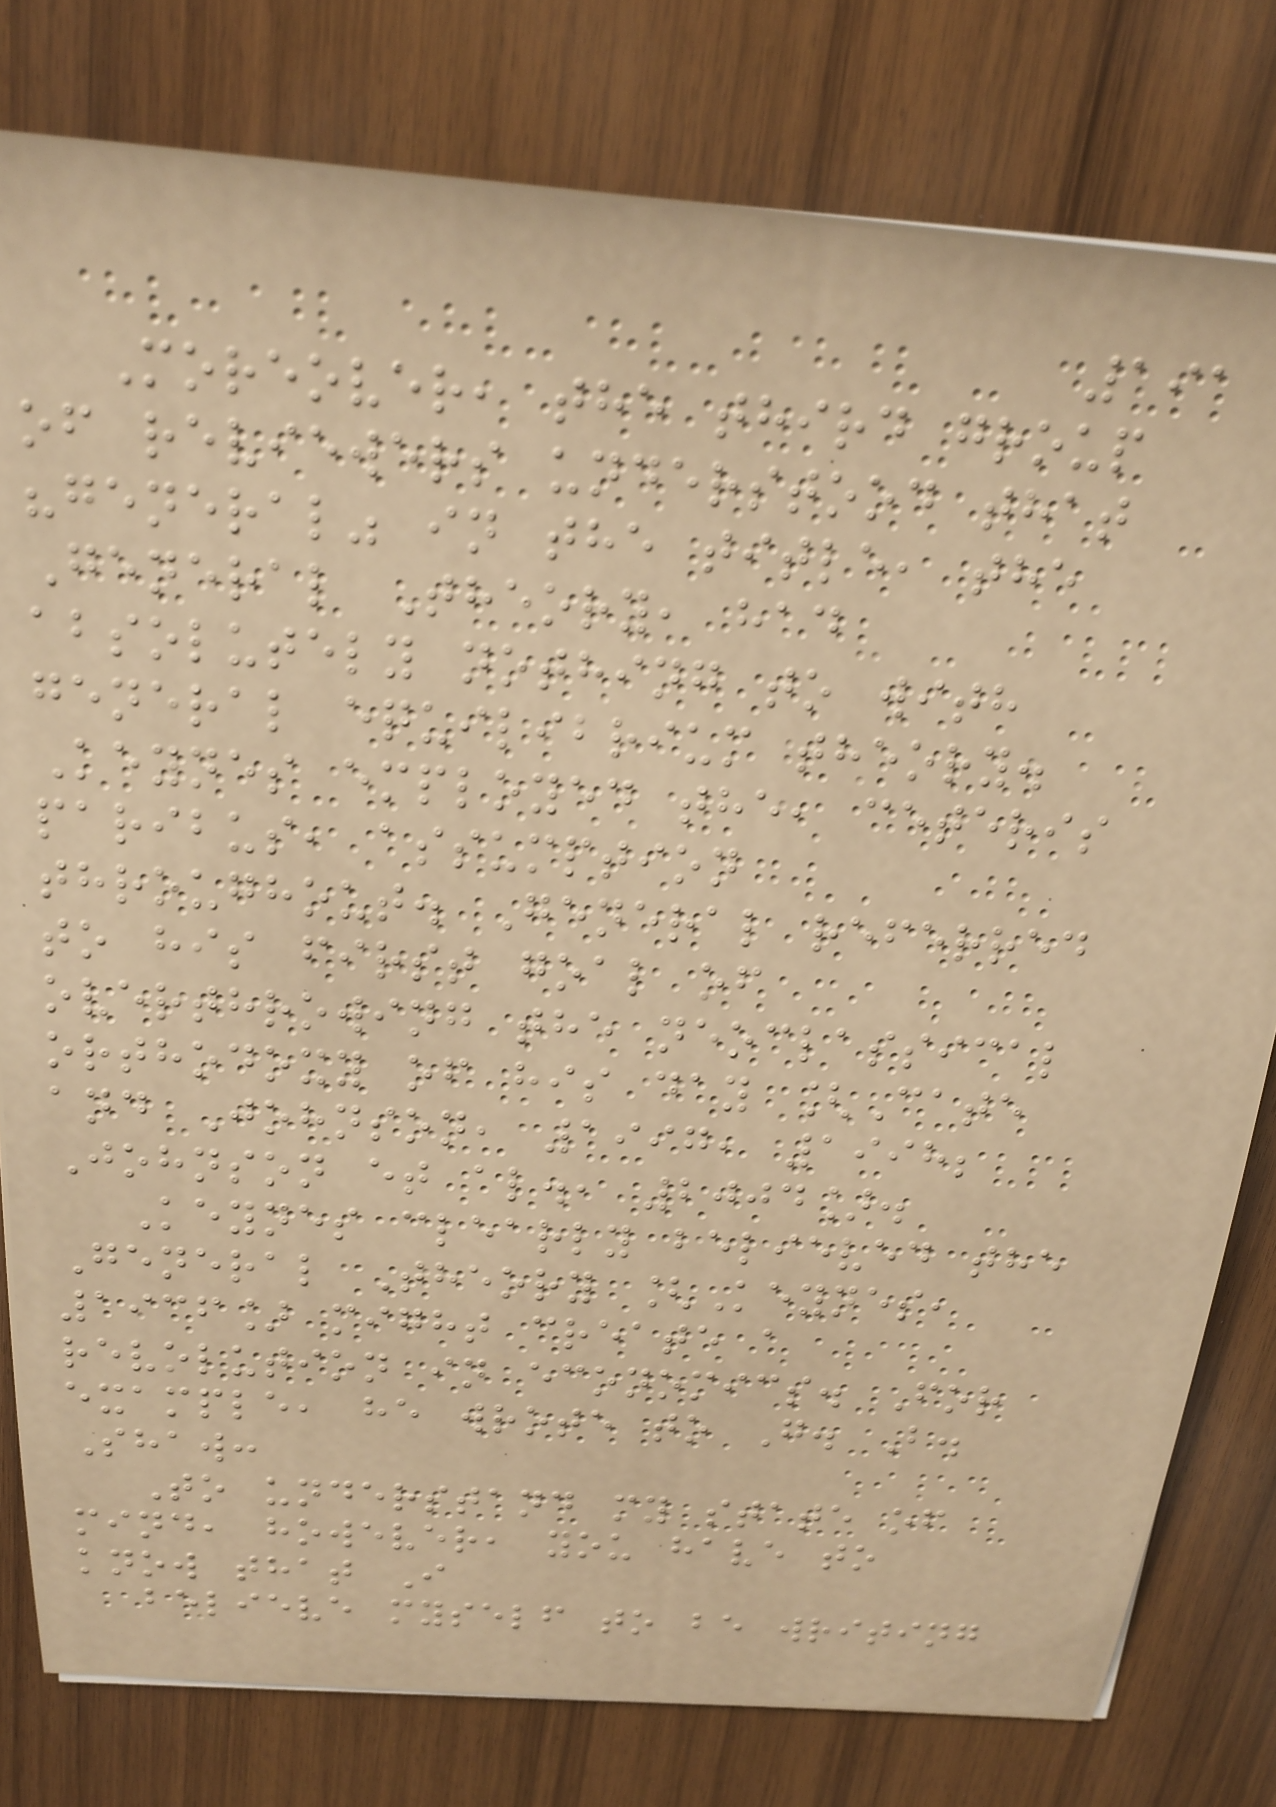191
Moreover, the third group
of reviewers understood that
"general" in the title, the
General Theory, had
absolutely nothing to with
general equilibrium theory.
Keynes employed the, ceteris
paribus, assumption
throughout. General referred
to his first goal of
overthrowing the neoclassical
orthodoxy of his day [Cate
and Johnson, 1997, 1998;
Johnson et al., 2004].
Keynes clearly believed the
General Theory [Keynes,
1936] might create a
revolution in economics. For
example, he wrote to G. B.
Shaw:
To understand my state of
mind, however, you have to
know that I
believe myself to be writing
